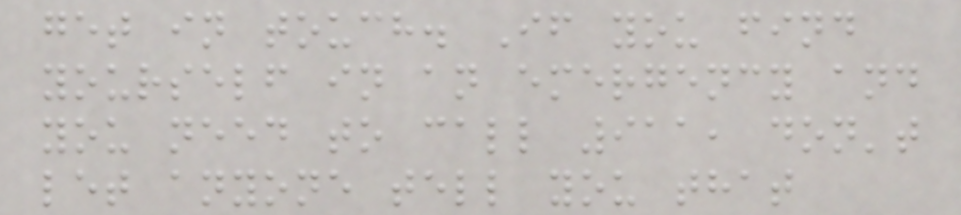get in touch. If you find
yourself in an emergency and
you need to call 911, don't
let anyone tell you that
